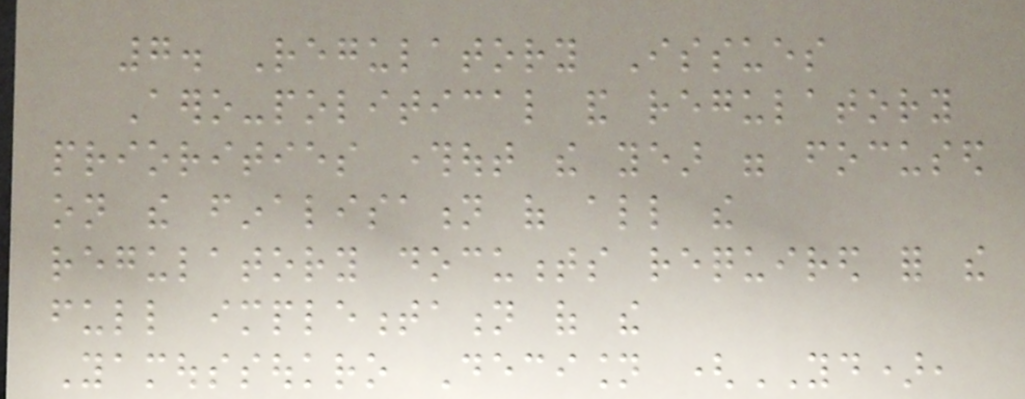7. Regulatory Issues
Aero-political and regulatory
priorities throughout the year were focused
on the finalisation of all the
regulatory documents required for the
full implementation of the
Yamoussoukro Decision (YD),
